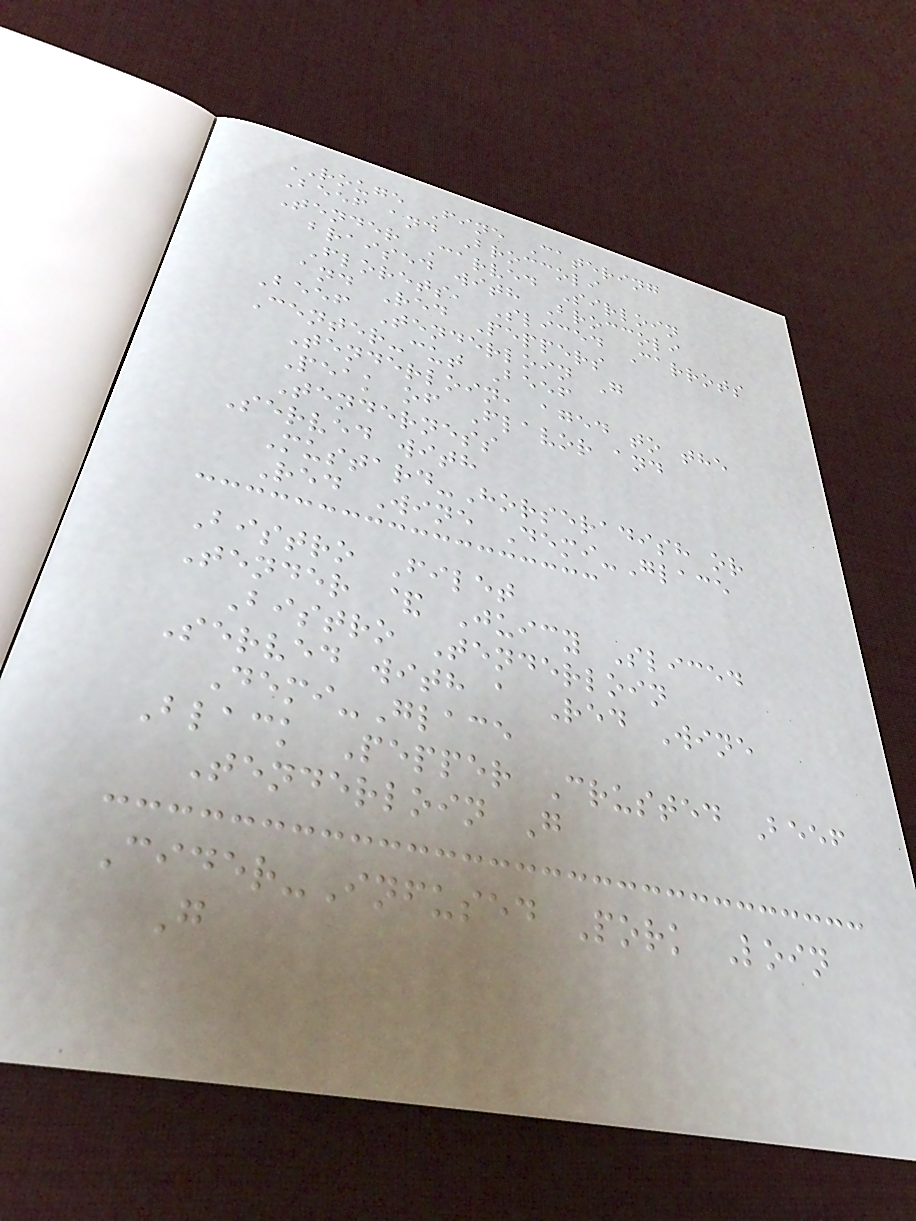ROUGE Fine Catering
Beef and Broccoli
Tender Carved Sirloin
braised with Broccoli
Florets, Sliced Carrots
and Red Peppers
Beef Tenderloin G
Center-cut Beef
Tenderloin, aged to the
Peak of Flavor and
Tenderness
Served with
Mustard-Horseradish or
Red Wine Demi-Glace
Bistro Filet
Tender & Juicy Sliced
Bistro Tenderloin
Served with a Red Wine
Demi-Glace
Black Pepper Crusted Beef
Tenderloin G
Cider-Infused Pork Loin
G
